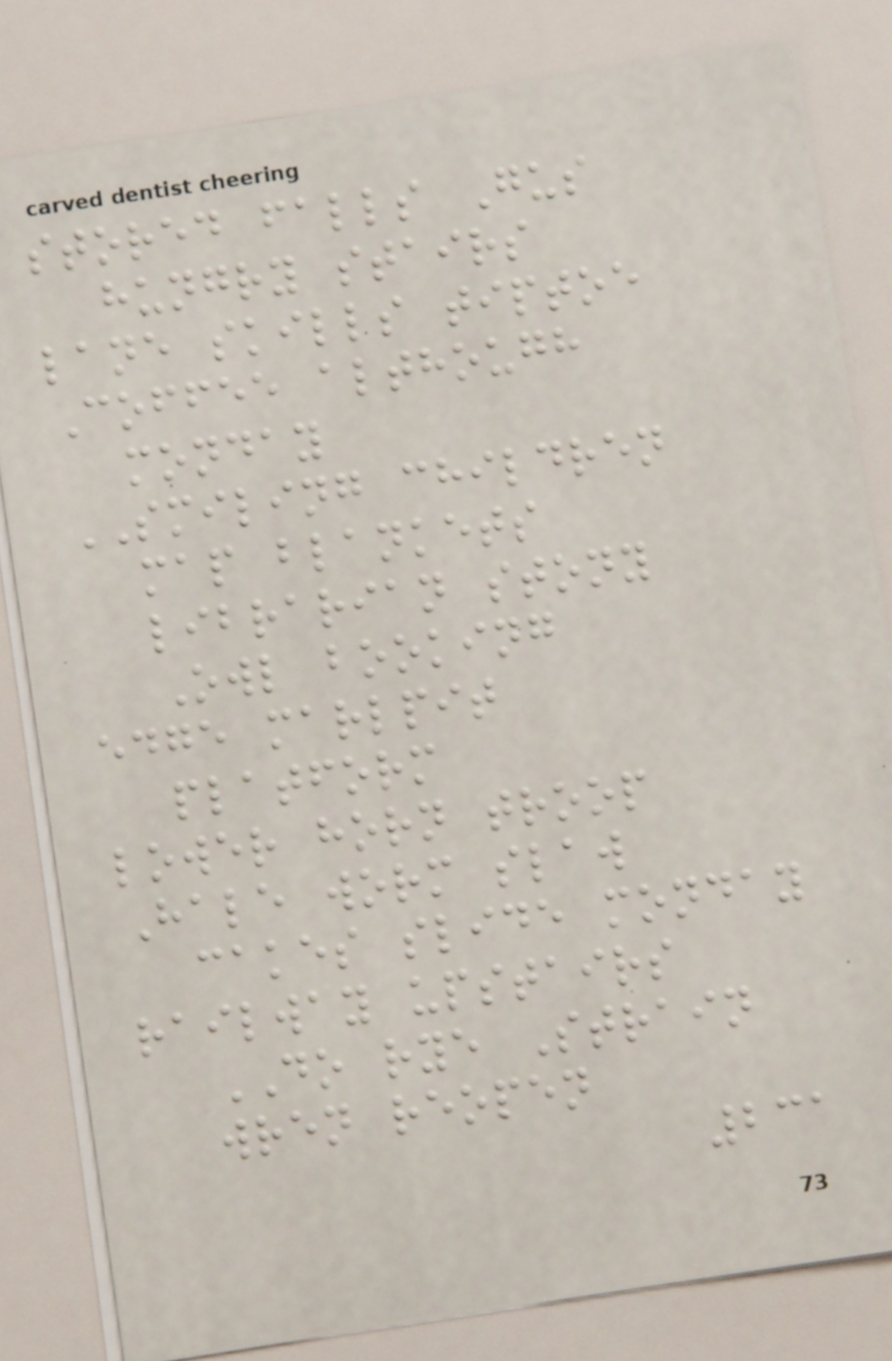stored falls Gus
hungry stairs
lane skills tiptoe
Coffee although
monday
SMILING children
map blankets
librarian stony
Owl booking
edge marlpit
platform
lower horn troop
Hale worm slaw
cakes slide monday
railway upstairs
DO rye Strain
wren reopen
231
